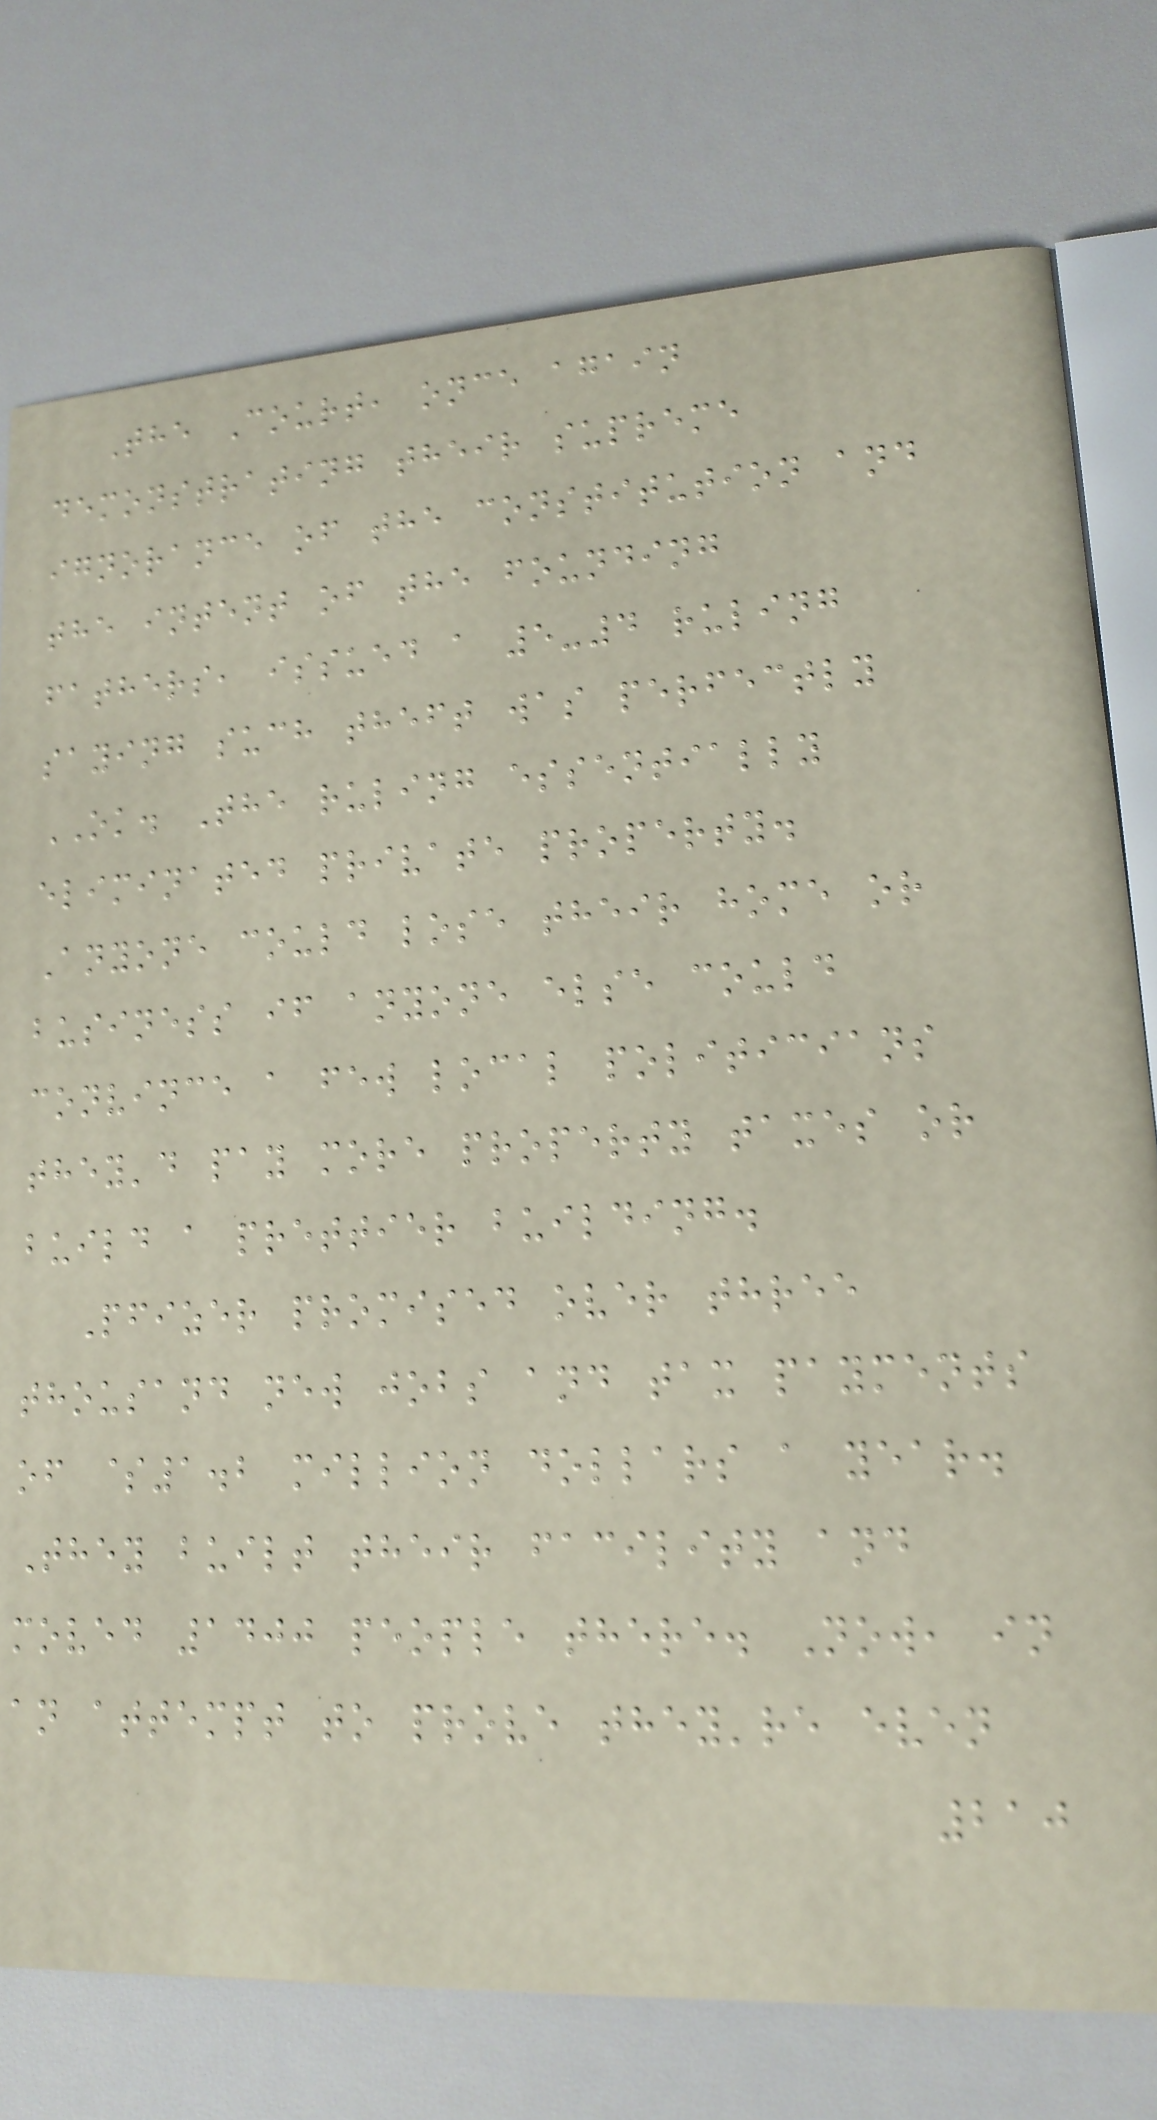The Court, once again
demonstrating their supreme
ignorance of the constitution and
the intent of the founding
fathers, issued a 5-4 ruling
saying such theft was perfectly
OK. The ruling essentially
eliminated private property.
Anyone could lose their home or
business if anyone else could
convince a few local politicians
they'd pay more property taxes or
build a prettier building.
Pfizer promised over three
thousand new jobs and tax payments
of $1.2 million dollars a year.
They built their facility and
moved 1400 people there. Now, in
an attempt to prove they're even
210
